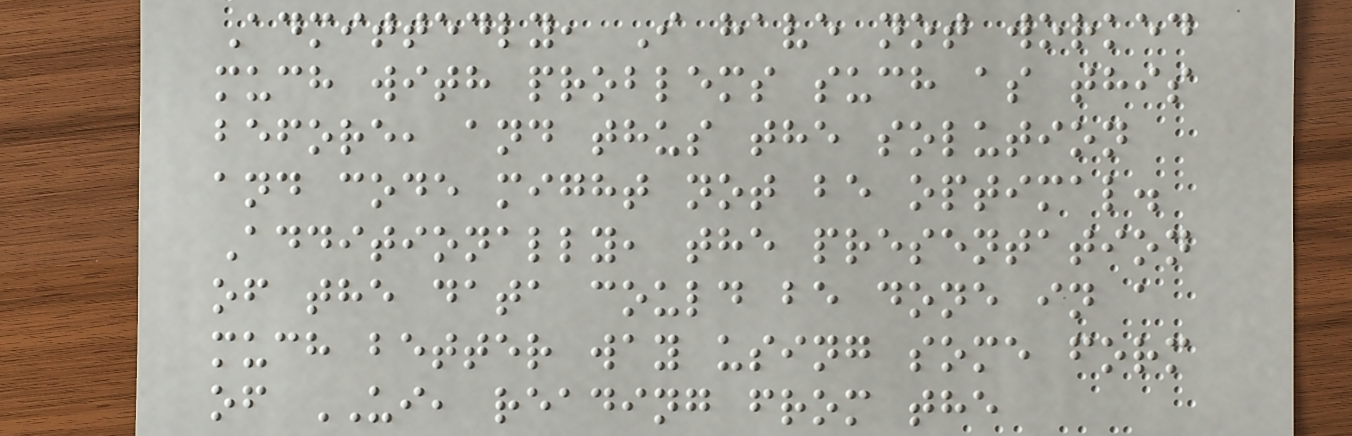Admittedly, I have not worked
much with problems such as this
before, and thus the solution
and code might not be optimal.
Additionally, the presentation
of the data could be done in a
much better way using some form
of UI, reading from the
